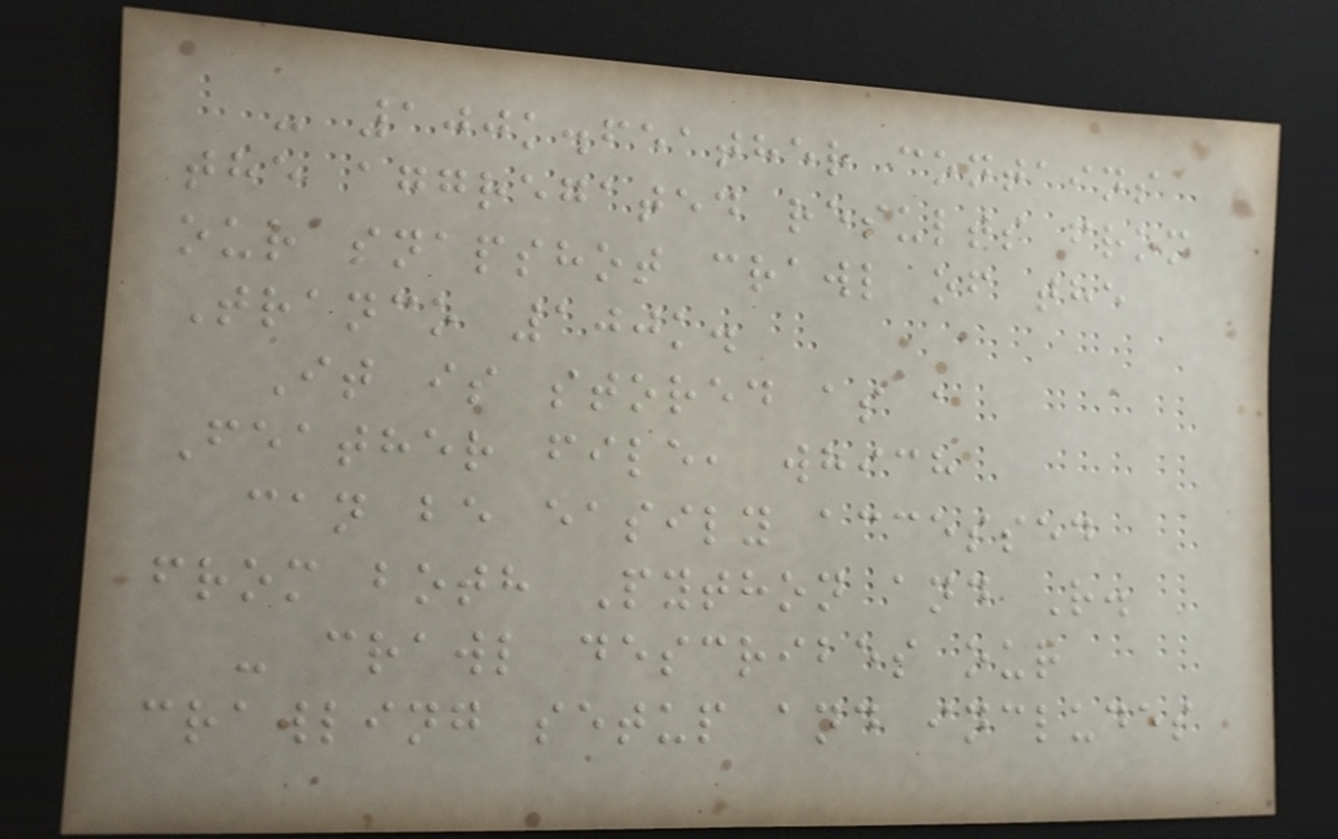- 100k.feather contains
the aggregated results from
our snapshot crawl of the
Tranco 100k.
It is stored as a
Feather file, which
can be easily accessed
from both Python and R.
- crawl describes our
crawling setup and includes
